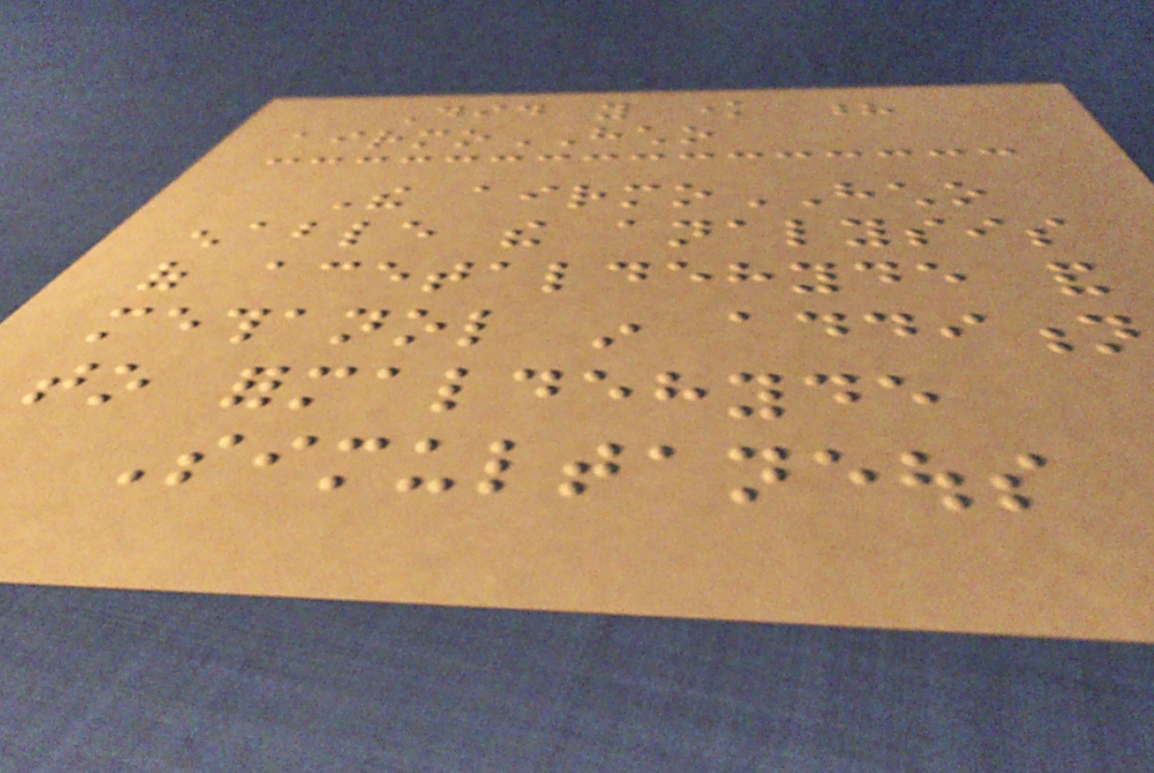Did you know ?
airmoHCHO
The airmoHCHO
enable the analysis
of acetaldehyde and
methanol in addition
to formaldehyde
Simultaneous
